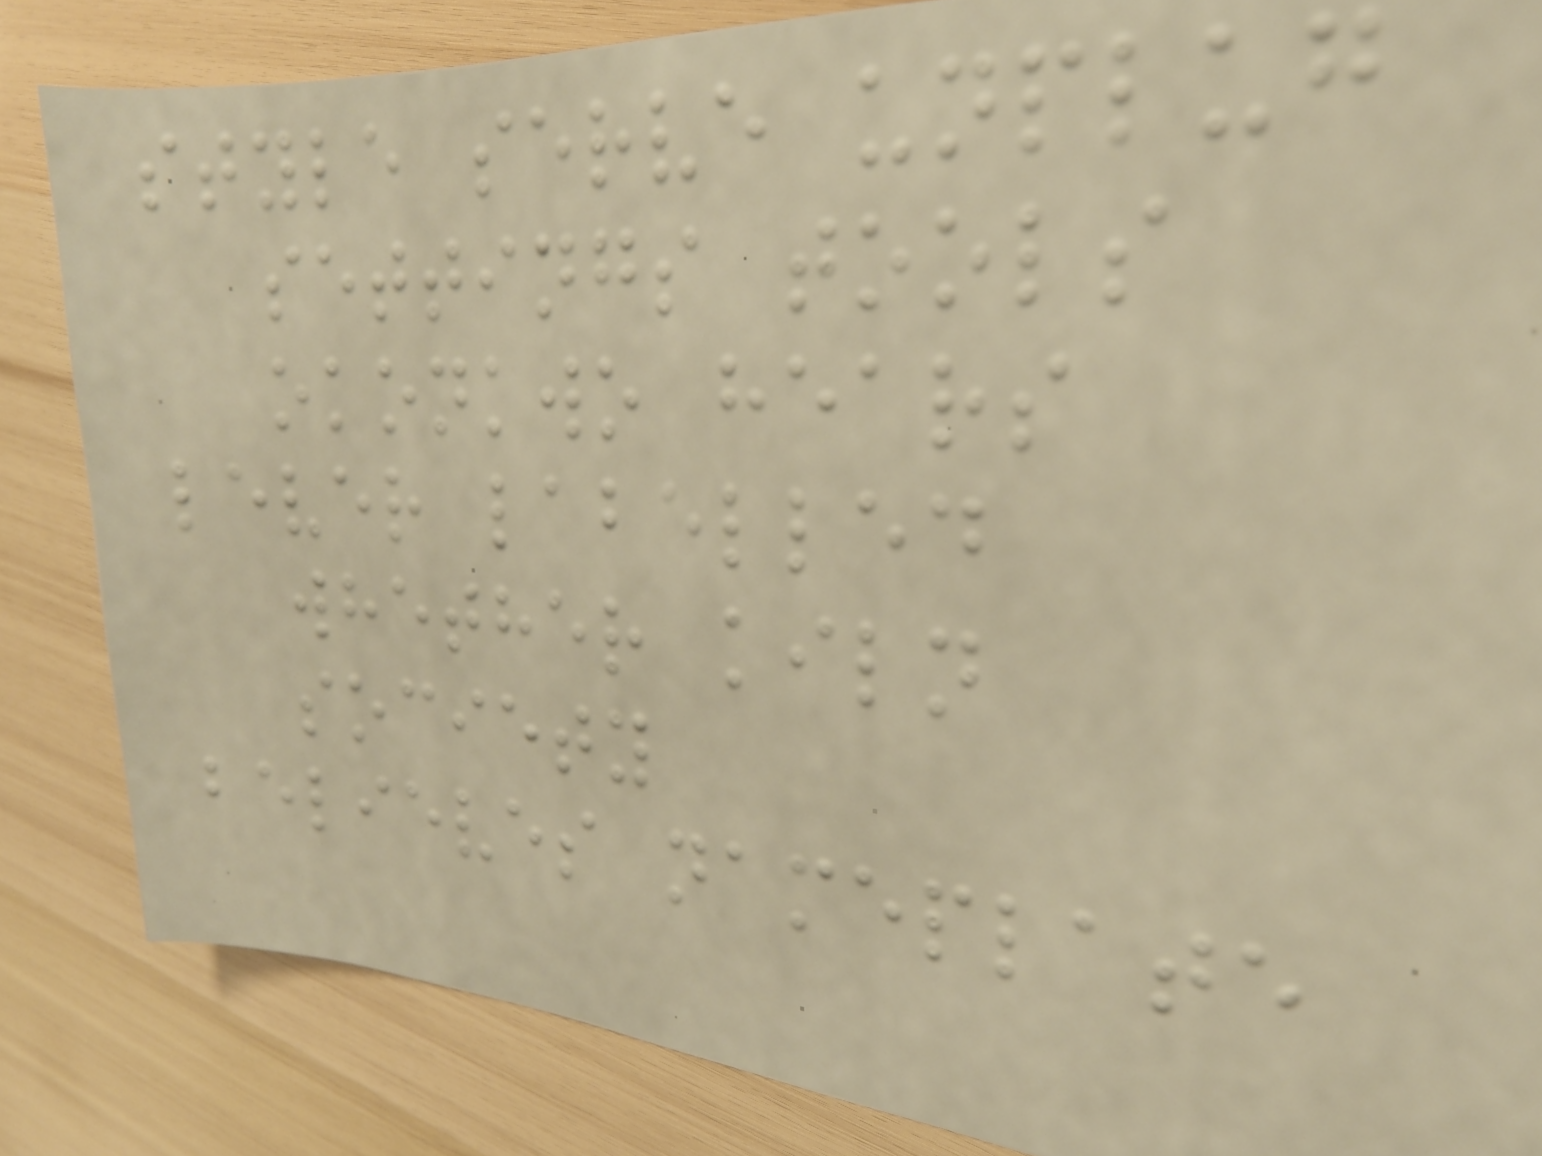style serve unplug
settings tools
okonkwo hears
lever labelled
whether kiln
society
believes nameplate
